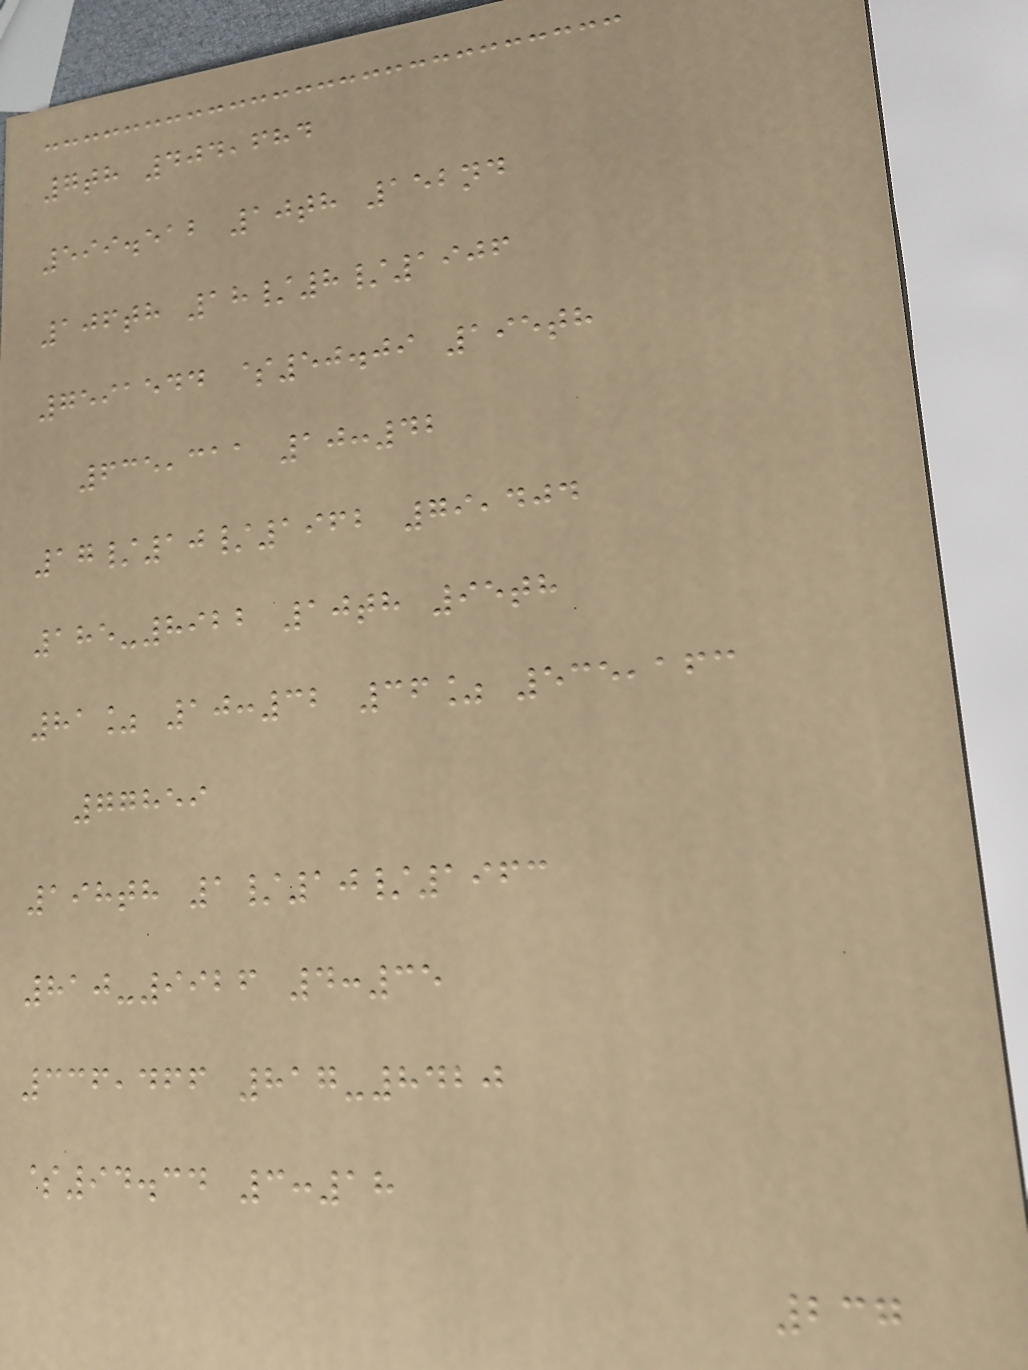7th 404,684
599.512 10th 152nd
106th 18/8/1906
7591544 $50.09 195th
635,311 10:42
17/10/1962 79,404
185-8922 10th 95th
81% 10:32 36% 535,163
77859
198th 1/10/1963
810-9926 4:35
336,466 817-8420
$94.34 3:18
237
